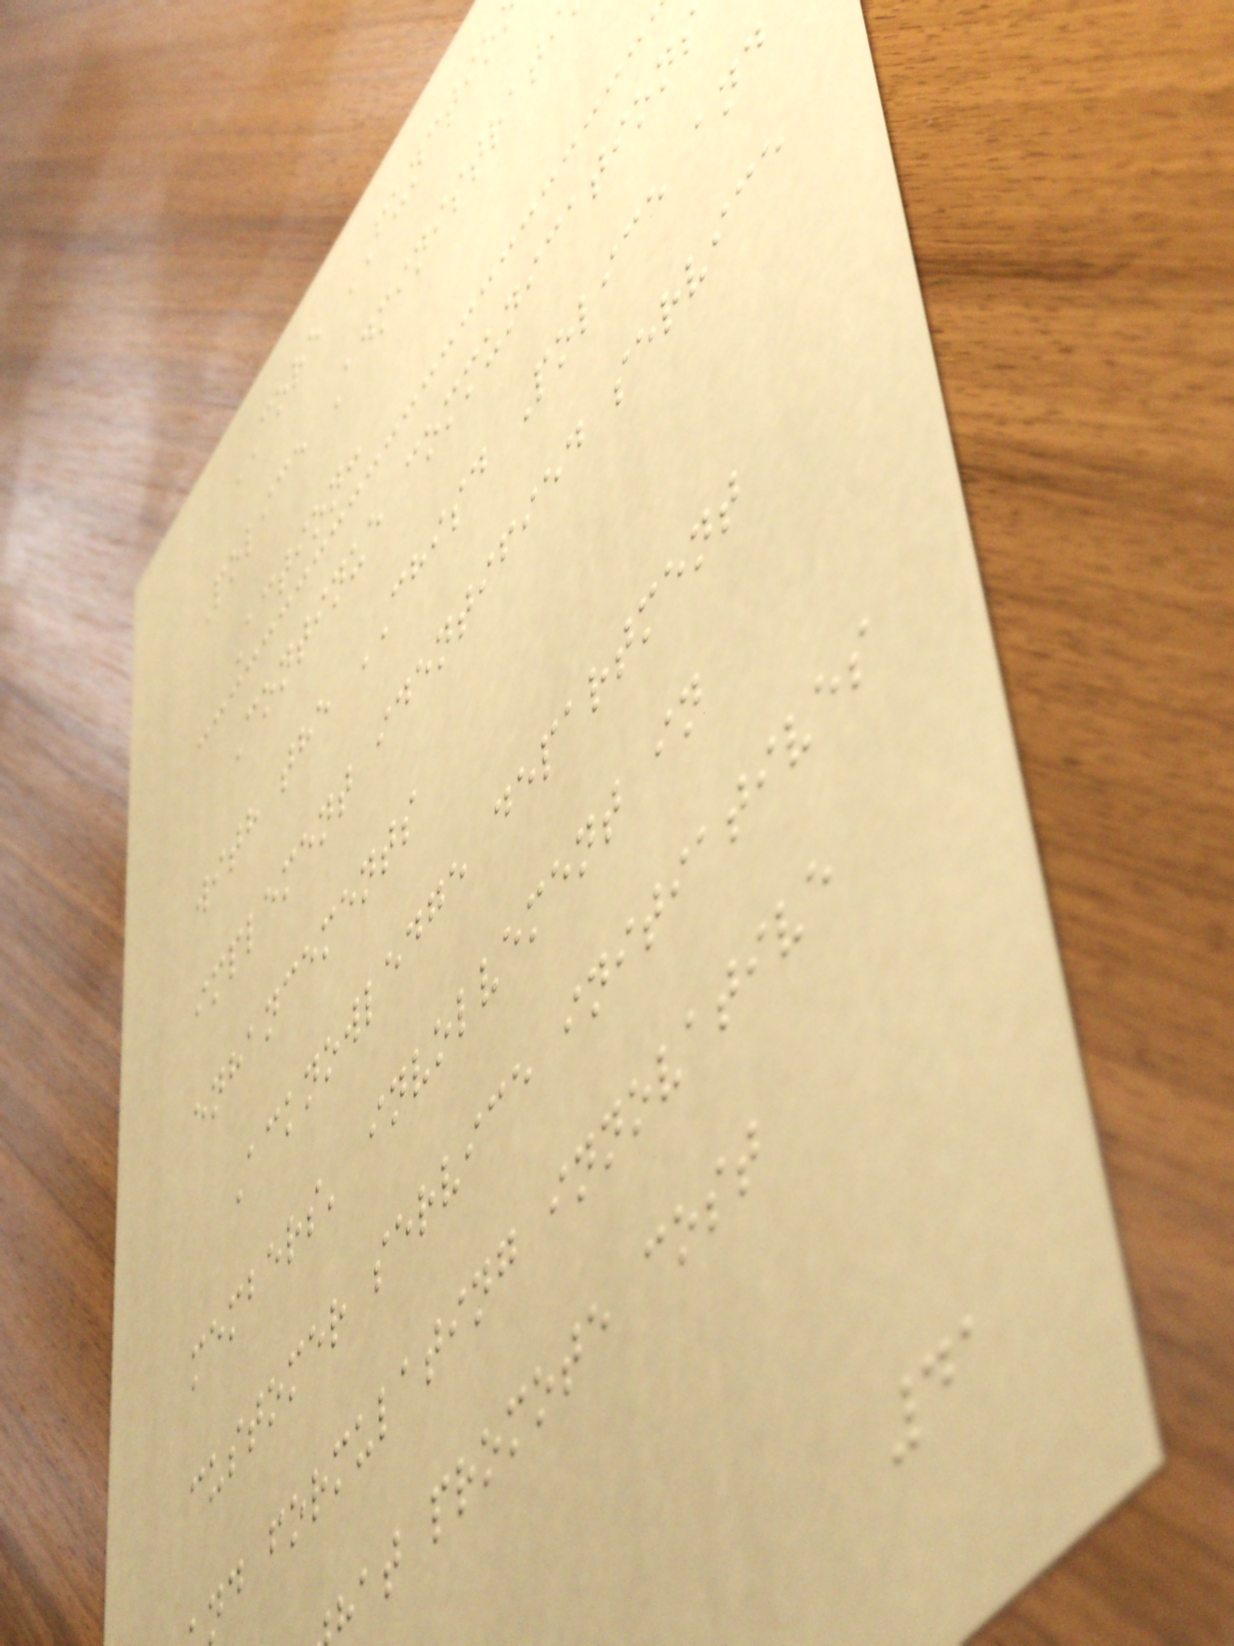CORE FUNCTIO
Police Administrati
Action:
Continue communications
with the CHISD Police and
implement identified service
enhancements
Acknowledge department
members' involvement in
customer service initiatives
nd formulating innovative
at promote cost
41
